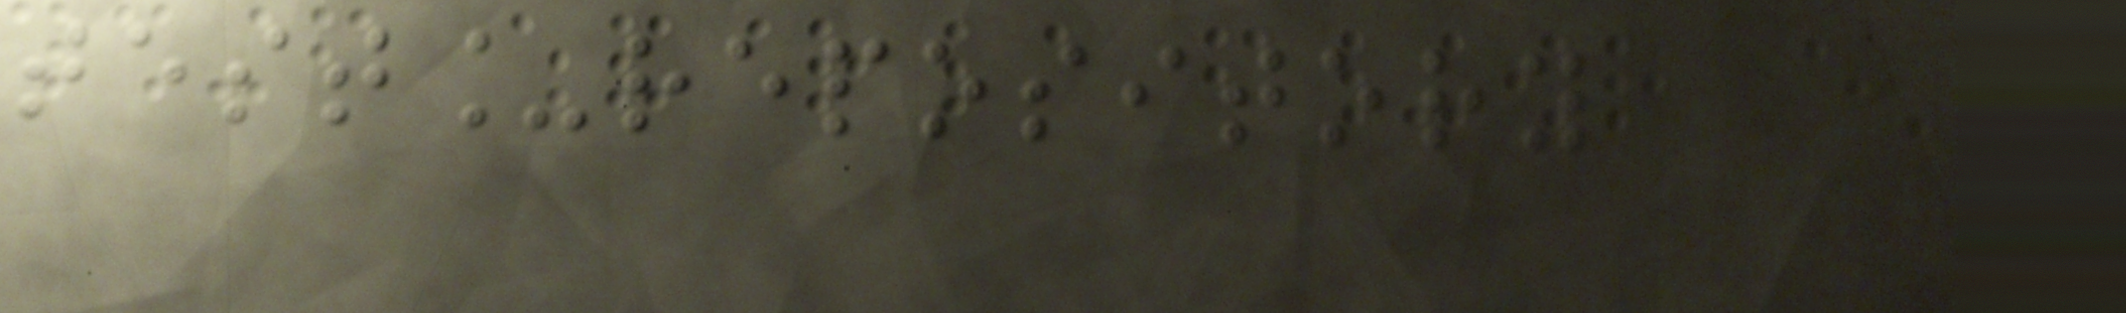test_repository
